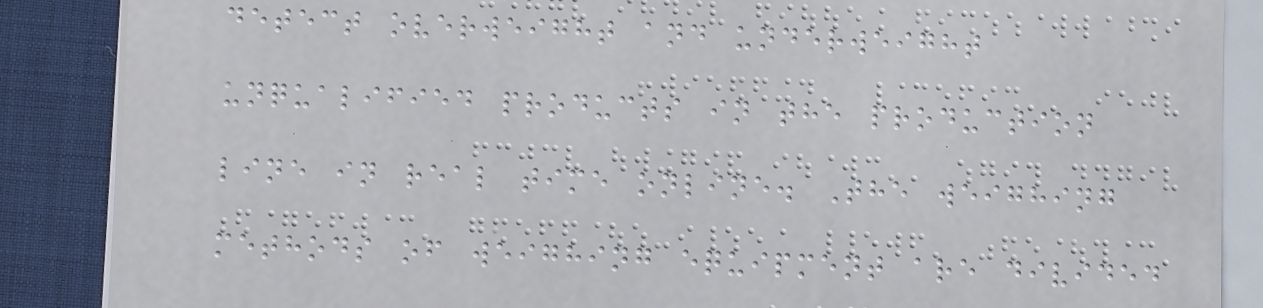detect overweight and underweight
unqualified products in the production
line in real time online. The weighing
methods of weighing equipment are divided
